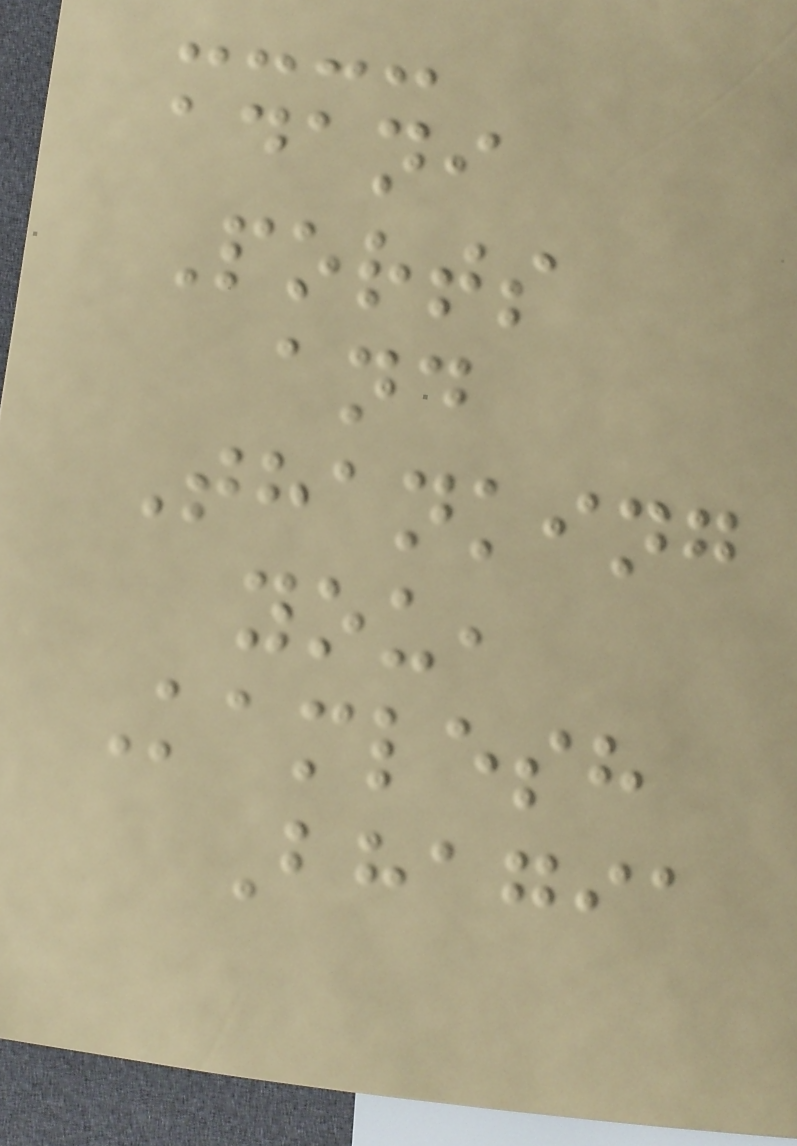adani
Ports
and
Thanking
you,
Kamlesh
Bhagia
